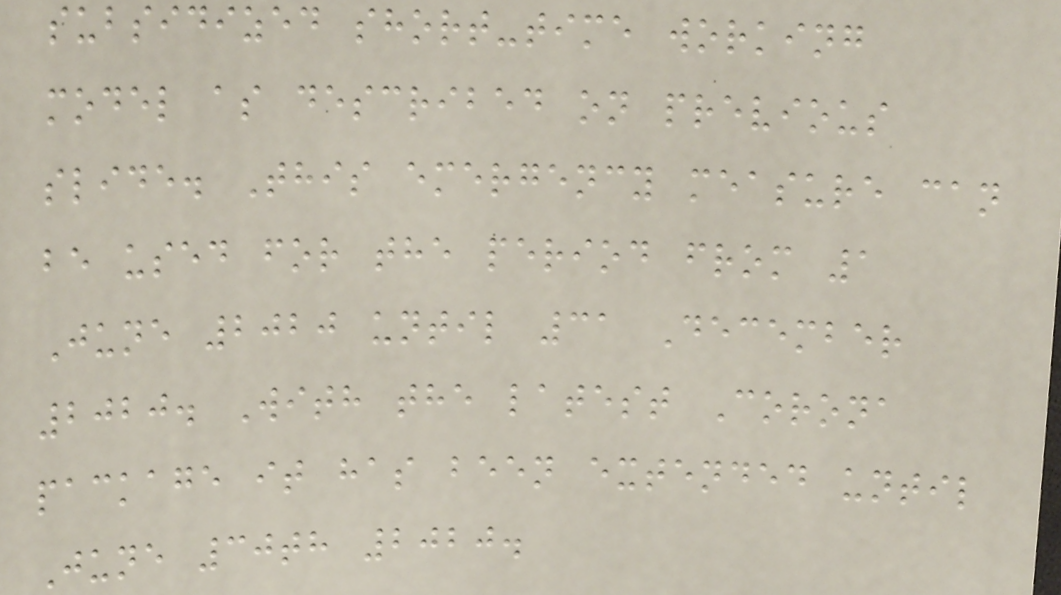subsidized short-time working
model as described on previous
slide. This emergency measure can
be used for the period from 1
June 2020 until 31 December
2020. With the latest Corona
package it has been extended until
June 30th 2020.
